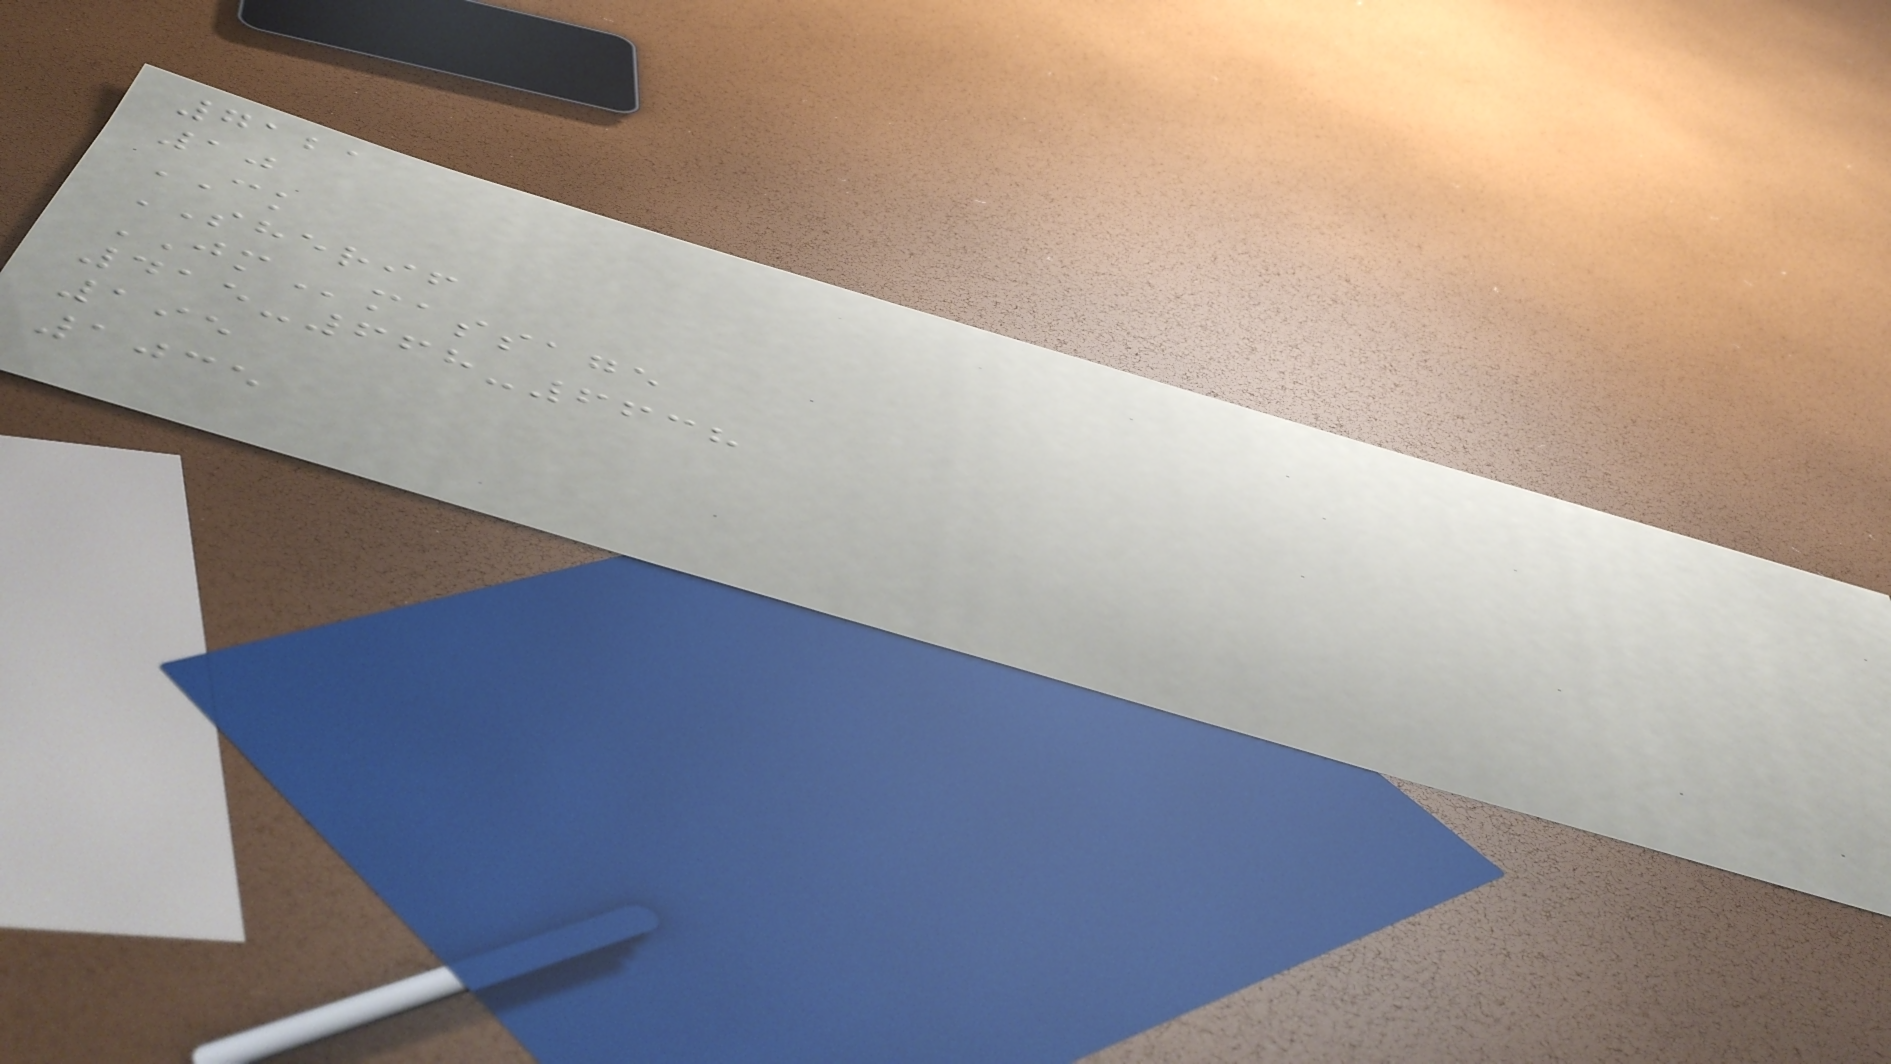7121
10
CK
SHERIF
JMmassage
415-668-6638
195
1035
